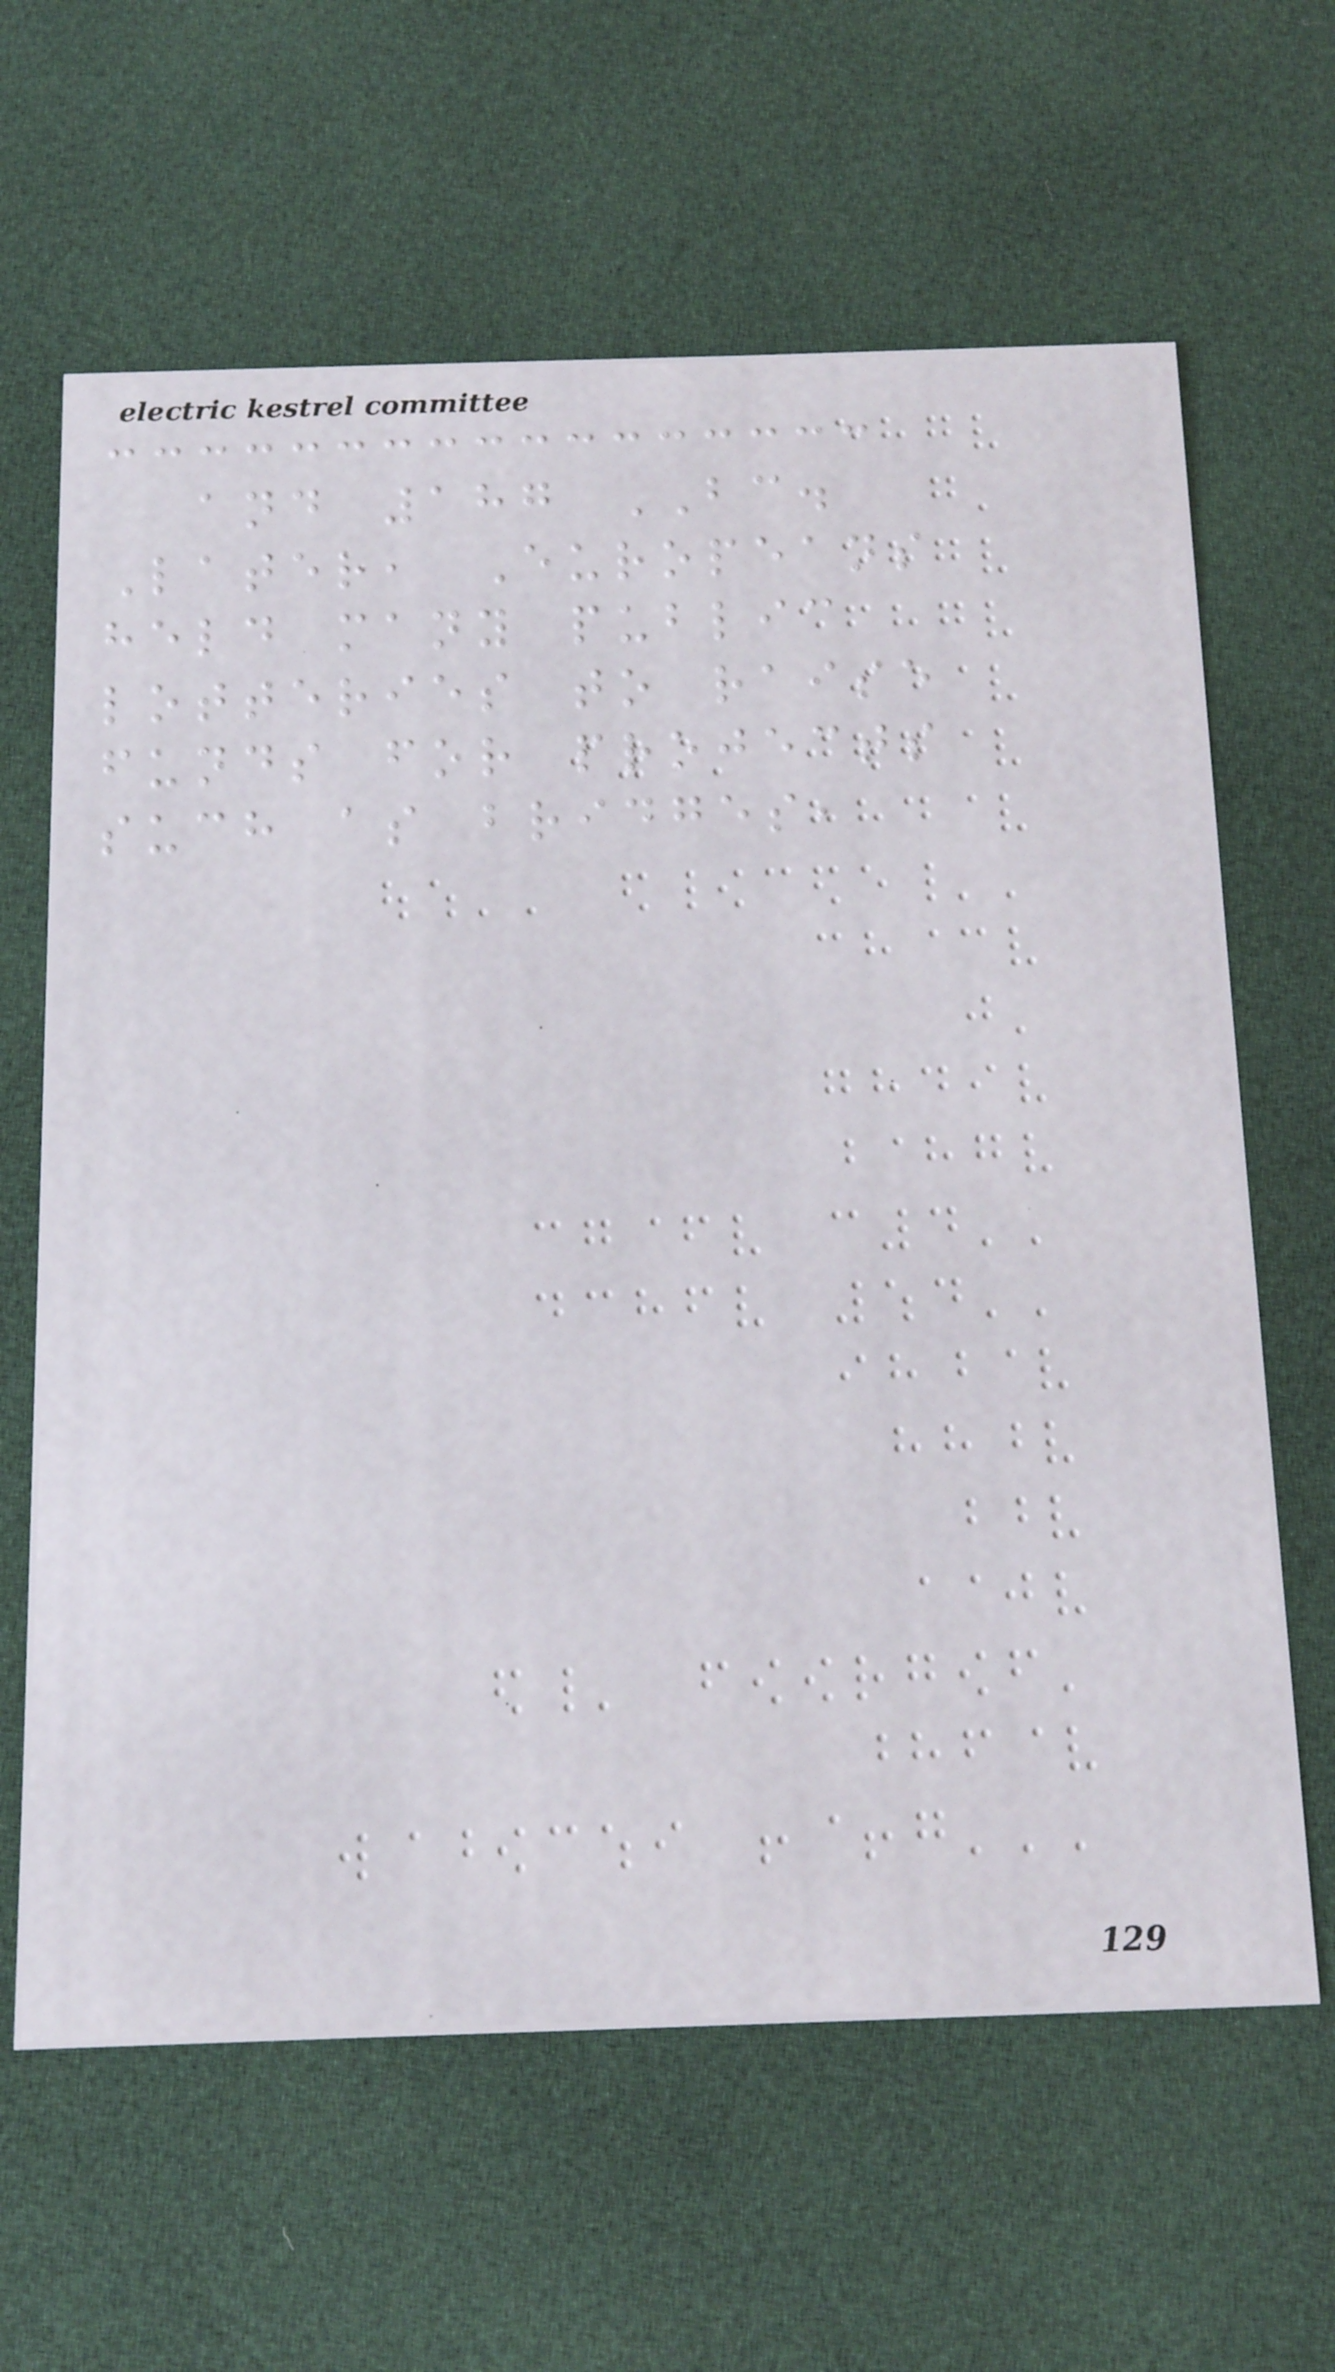and 187 BC.
Later, Europeans
held many public
lotteries to raise
funds for projects
such as bridges,
